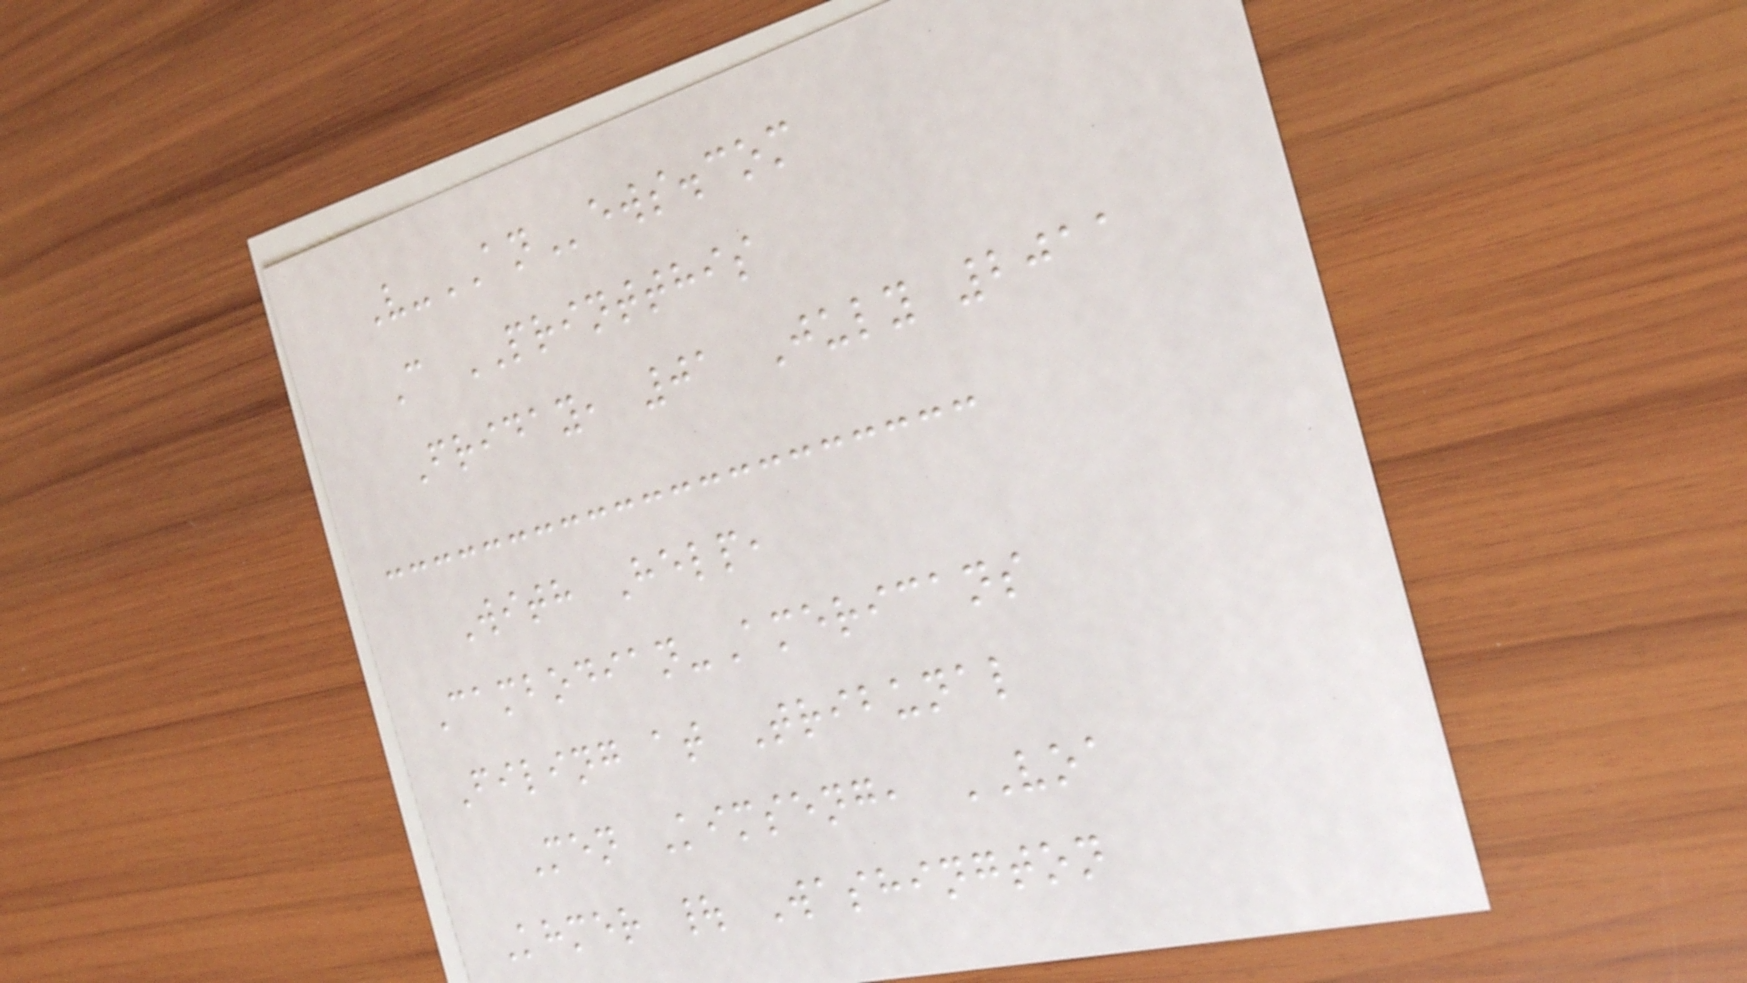V-ANews.com
C PRINTTHIS
Friday, 01 July 2011
With Help,
Cambodian-Americans
Filing at Tribunal
Men Kimseng, VOA
Khmer | Washington
